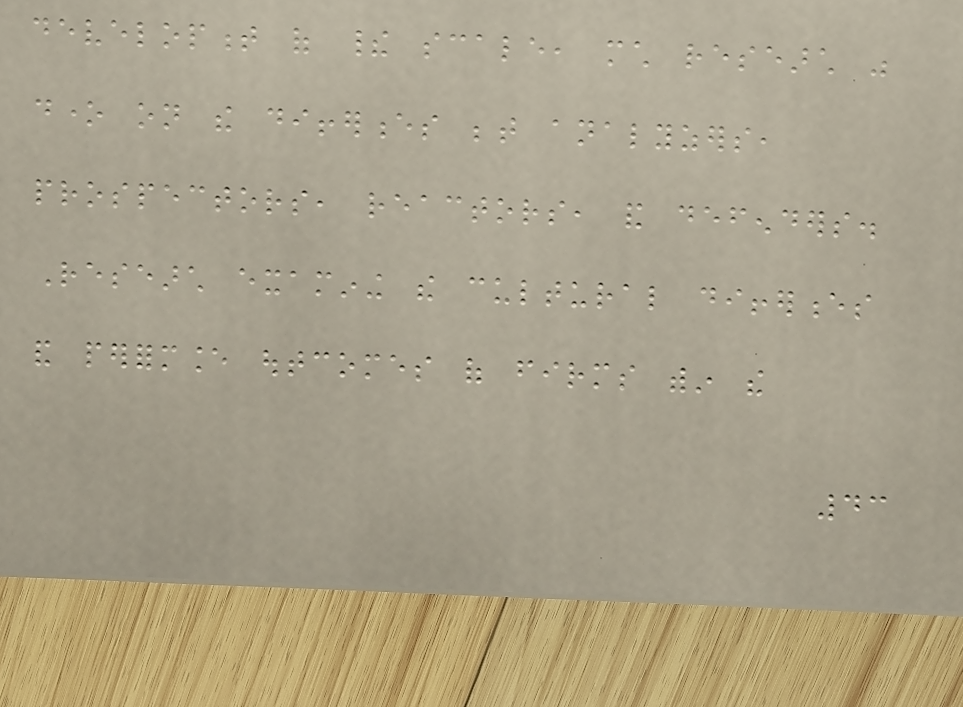development of their scale, much research was
done on the differences between analyzers,
prospectors, reactors, and defenders.
Research examining the cultural differences
and performance outcomes of firms within the
43
